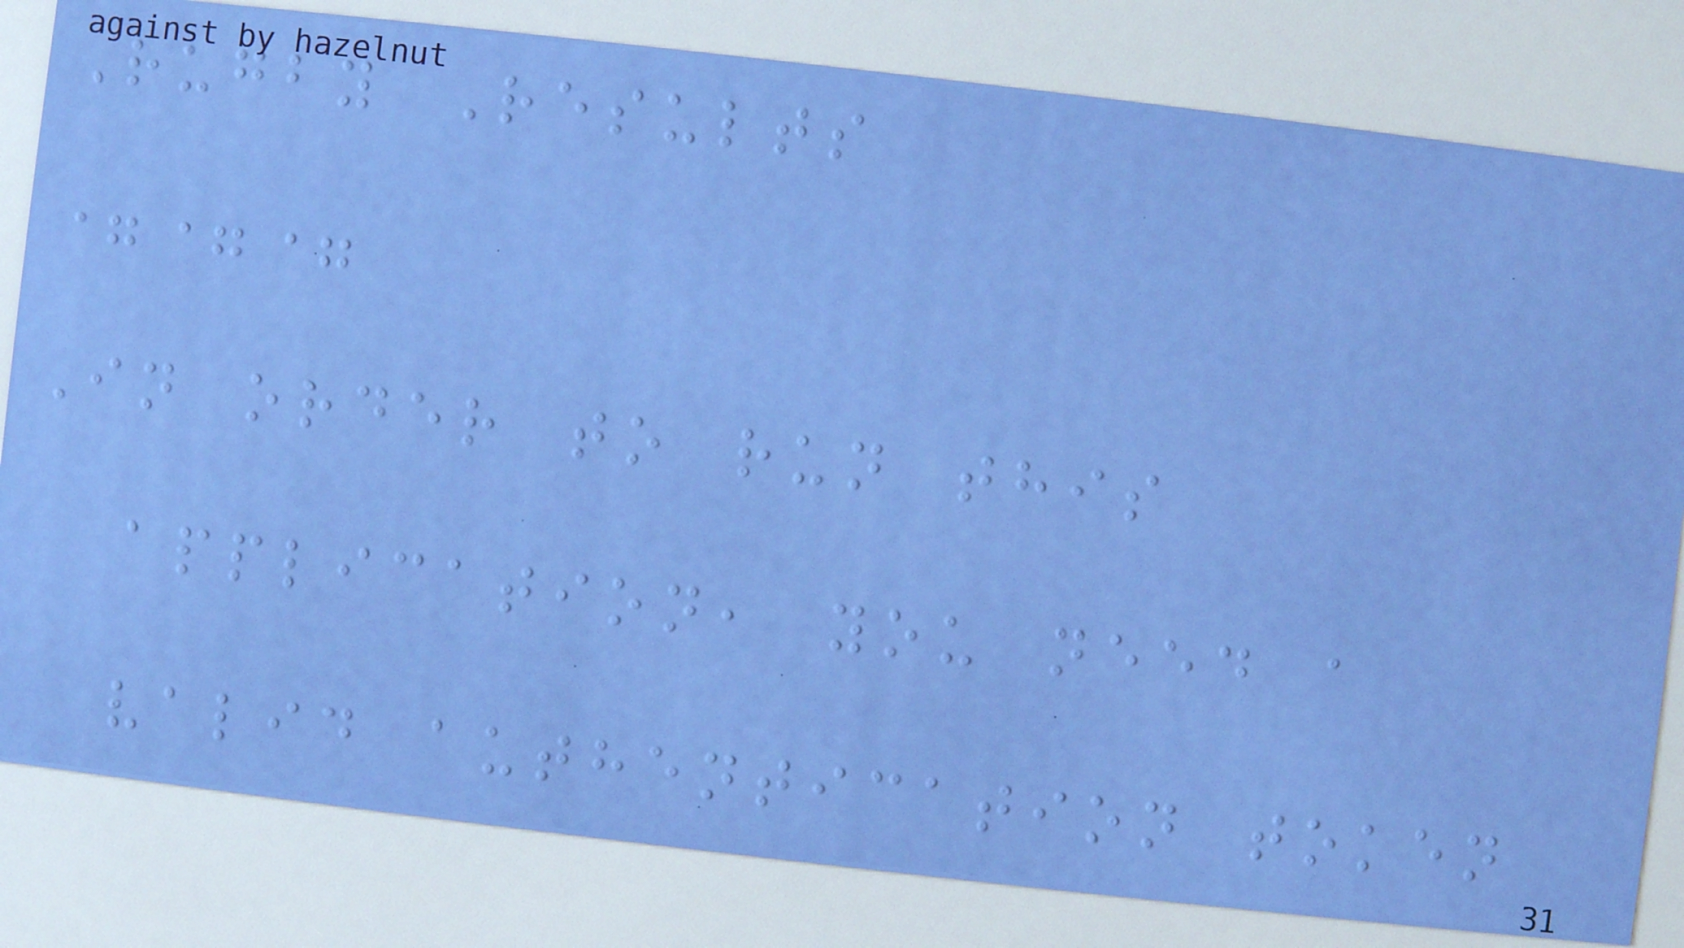Rugby Results
===
In order to run this
application, you need a
valid authentication token
